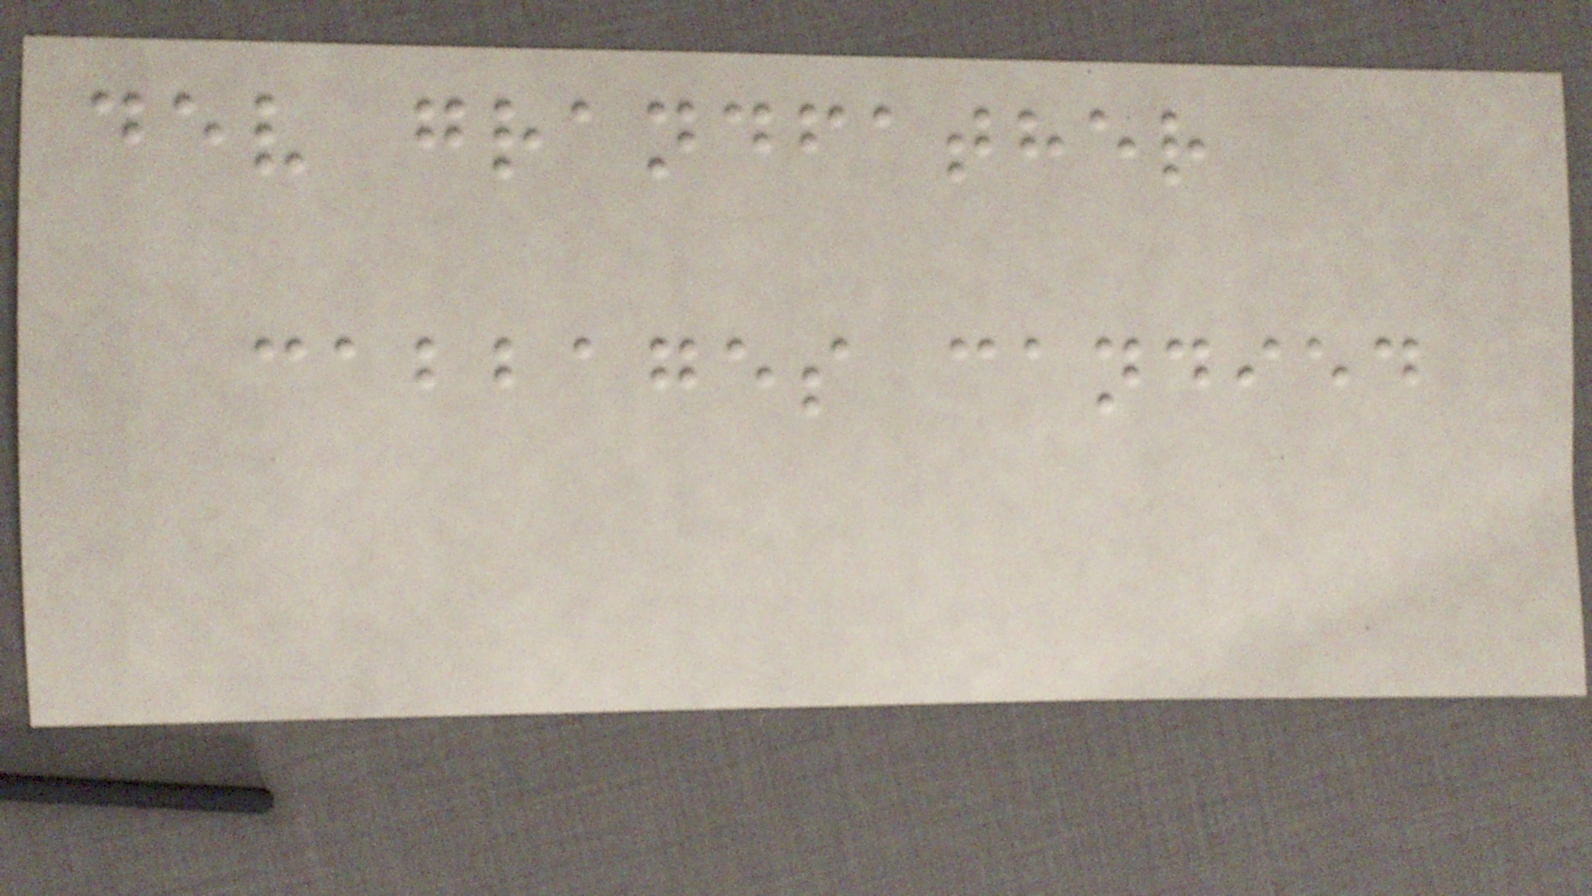dev grandfather
cabbages candied
